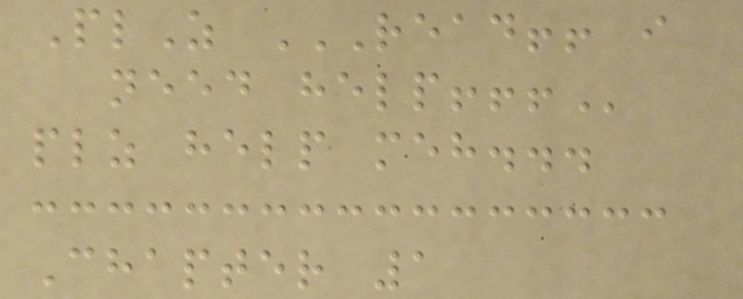PlZ READ!! I
NEED HELP!!!
plz help meh...
Chapter 1
